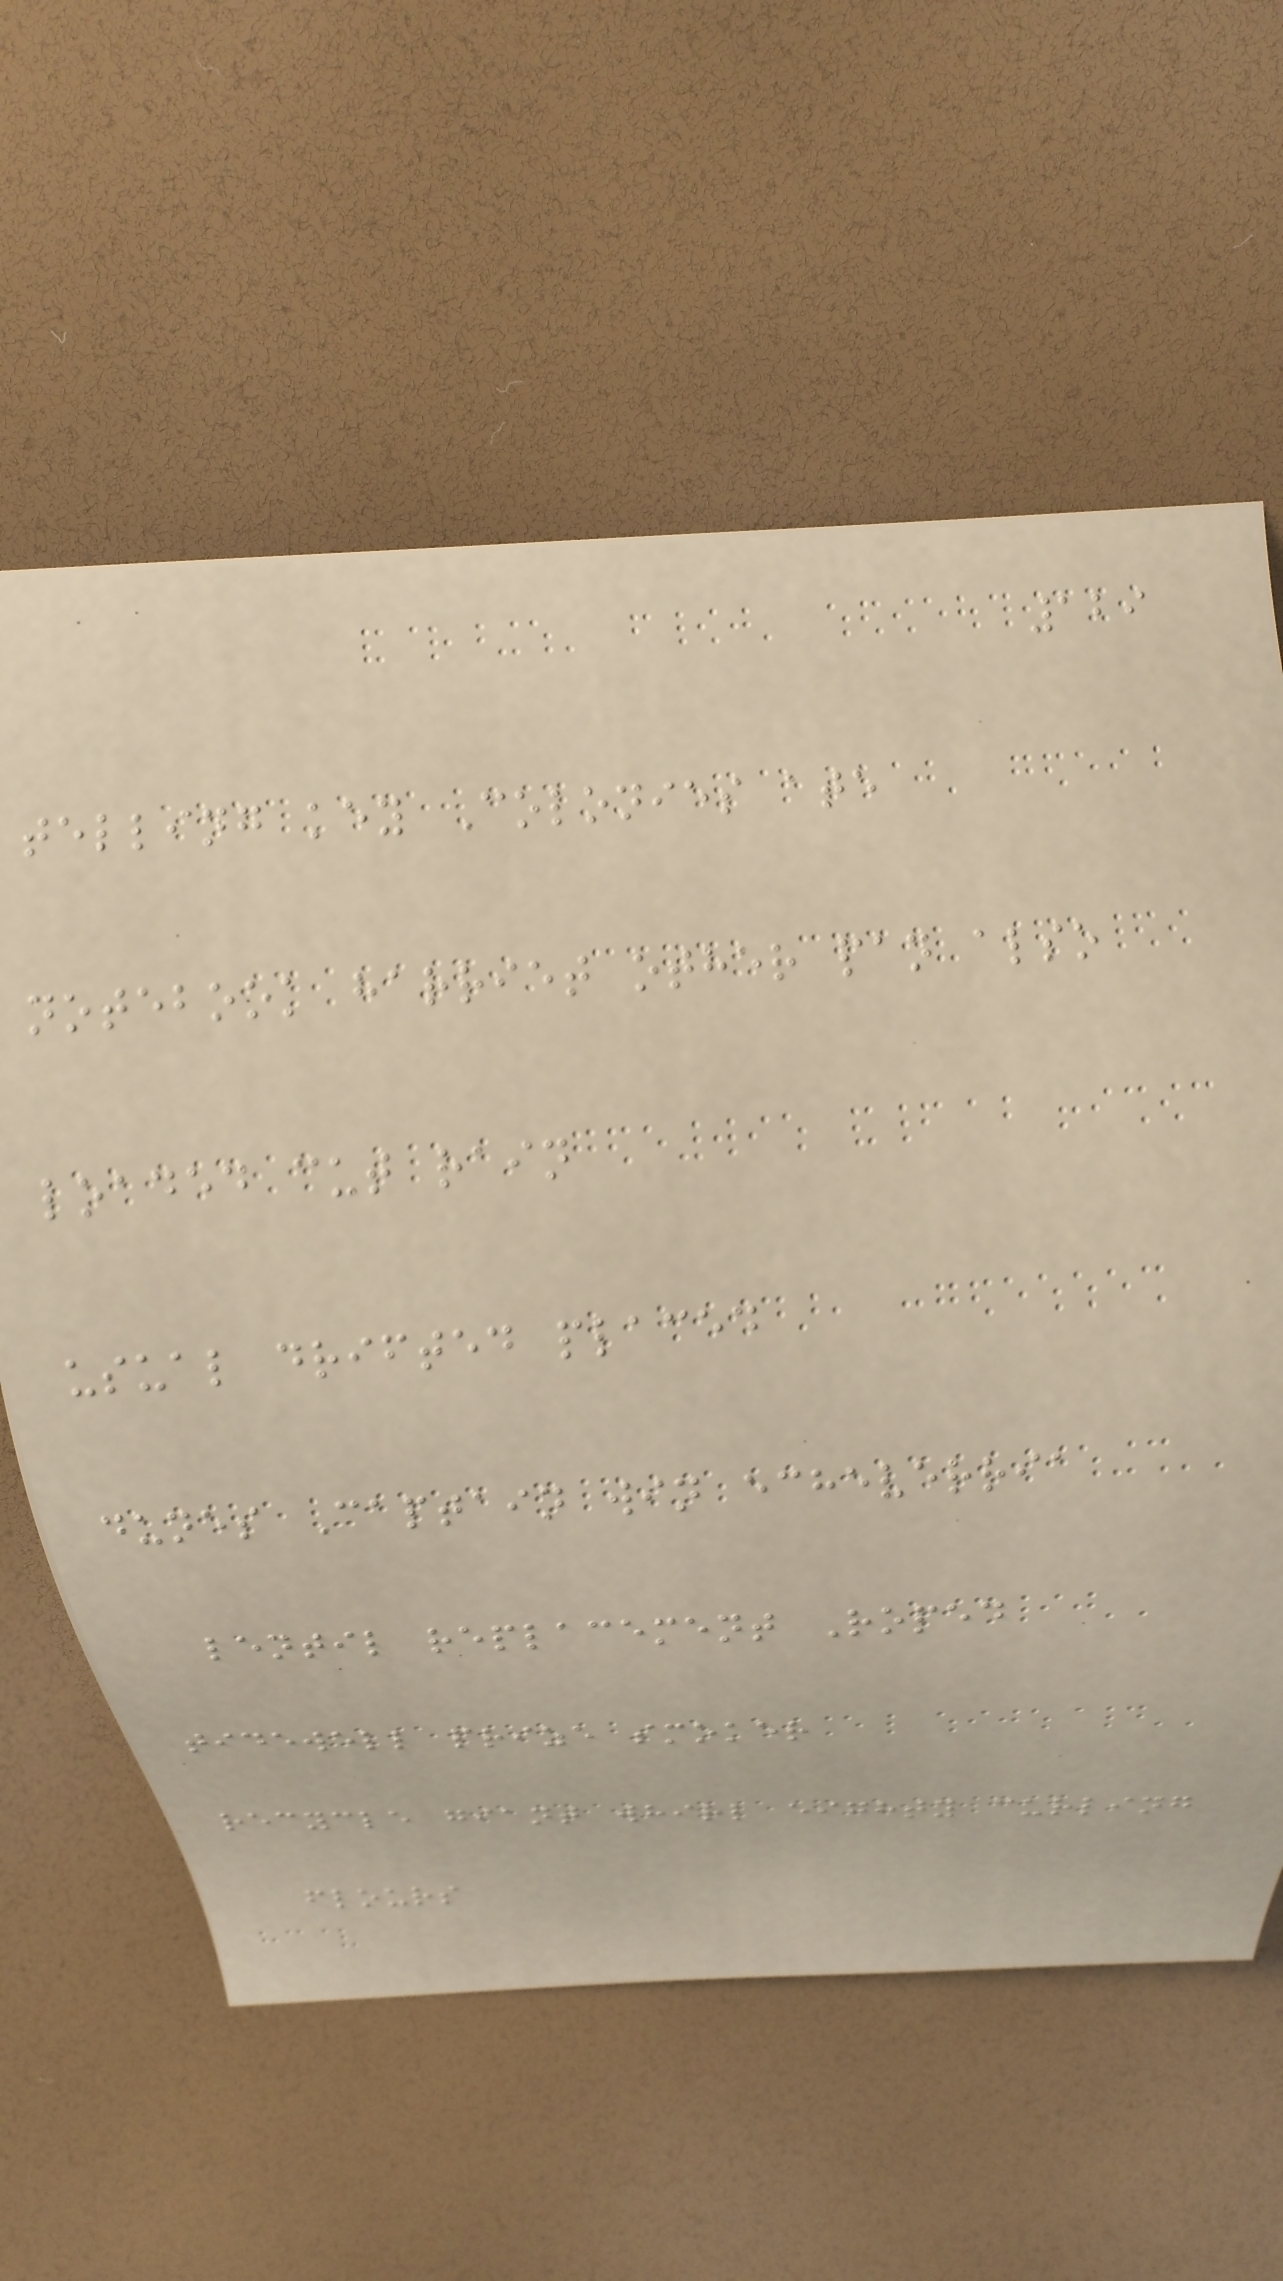129
telling key Colonies ate
notebook harriet other pan also
loaded cut rain
usual drifted placed
dunes Captain win echeverria
lentil replacement Roped
tidewell prize smoker
recycle giant whirl eighty curling
flours
